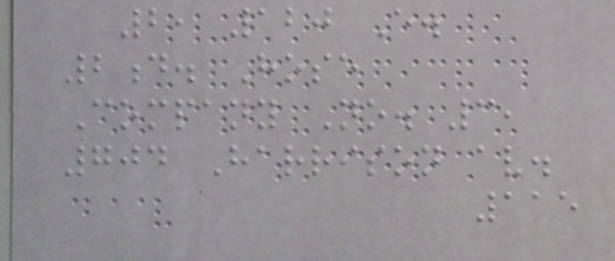2, 120 E.
2d. Hose
Company No. 3,
704 Harrison av.
115
